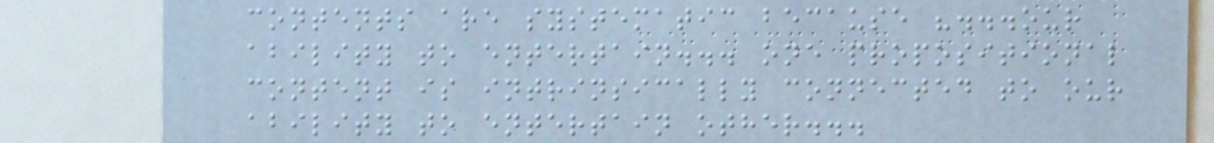contents are systematic because "...our
ability to entertain... one propositional
content is intrinsically connected to our
ability to entertain other...
